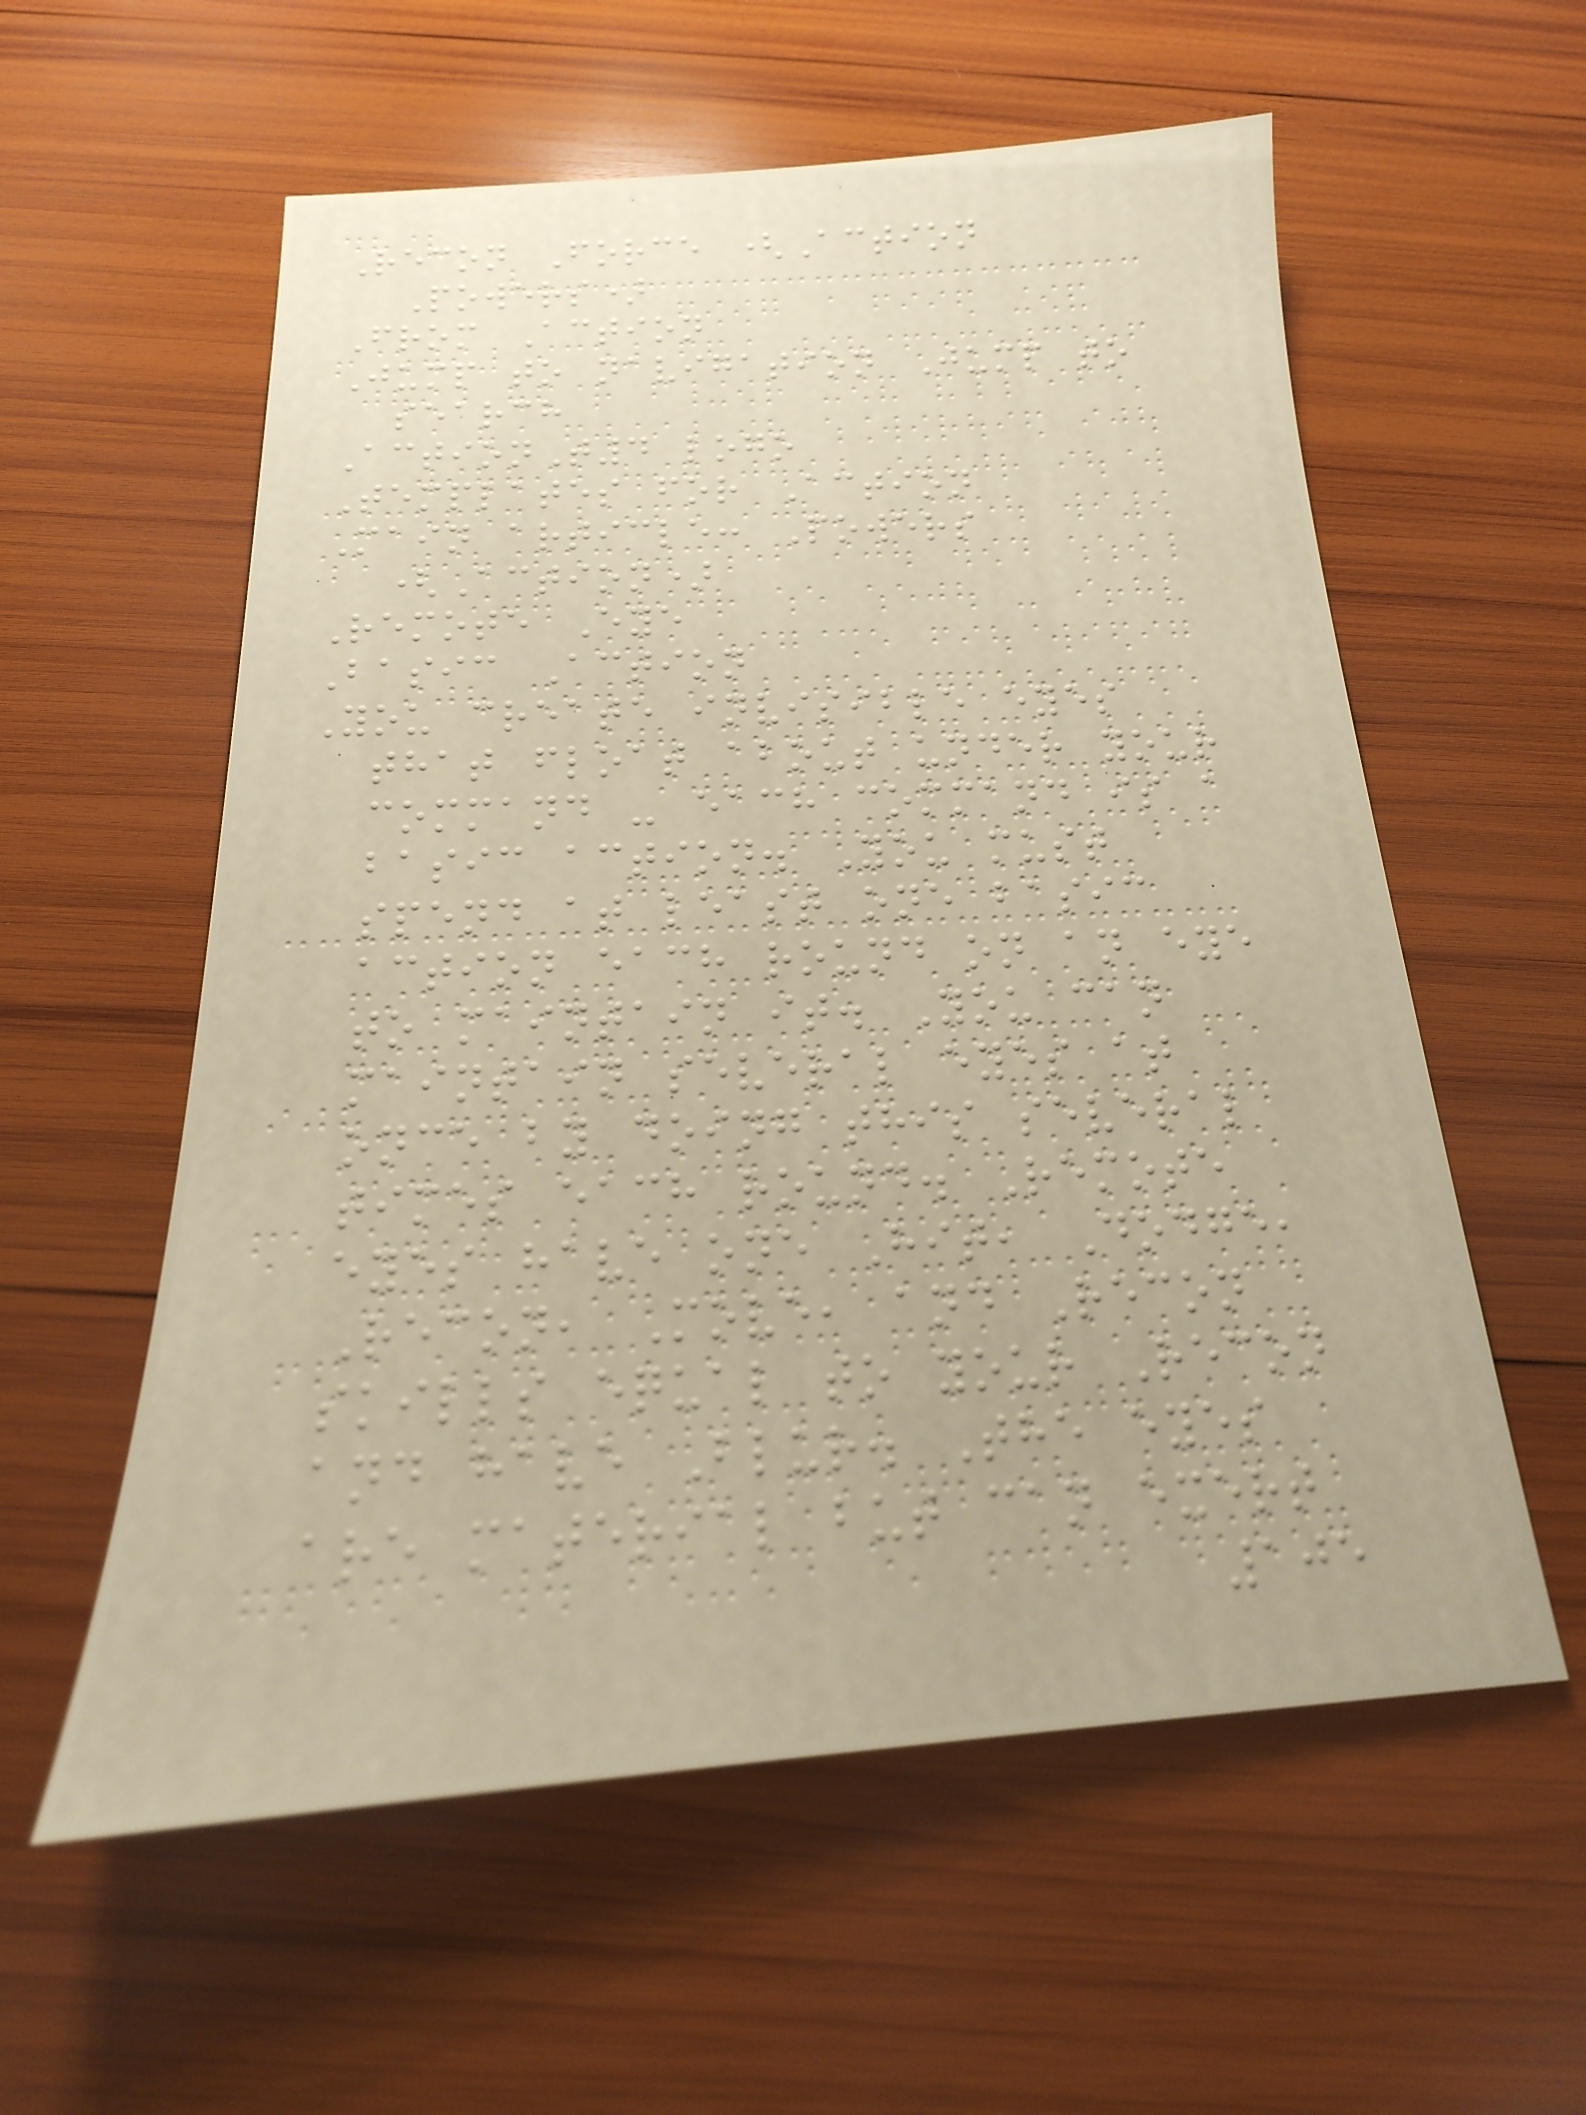Recon Force (Action
Powers)
From Action
Jump to navigation Jump to
search
ActionT4 logo
Templates for Action
Main article: Powers
(Action)
Remote Eye
Basic Action
You create invisible eyes
that float about under your
command - each command is a
basic action. You must
spend at least one basic
action each round on an eye
to maintain it. You can
maintain several eyes at
once by doing this several
times each round. Remote
eyes have one Hit, Dodge,
Recon, Move, and Recon
skills equal to your Recon
and have Blur. The eyes
are material but can exert
105
